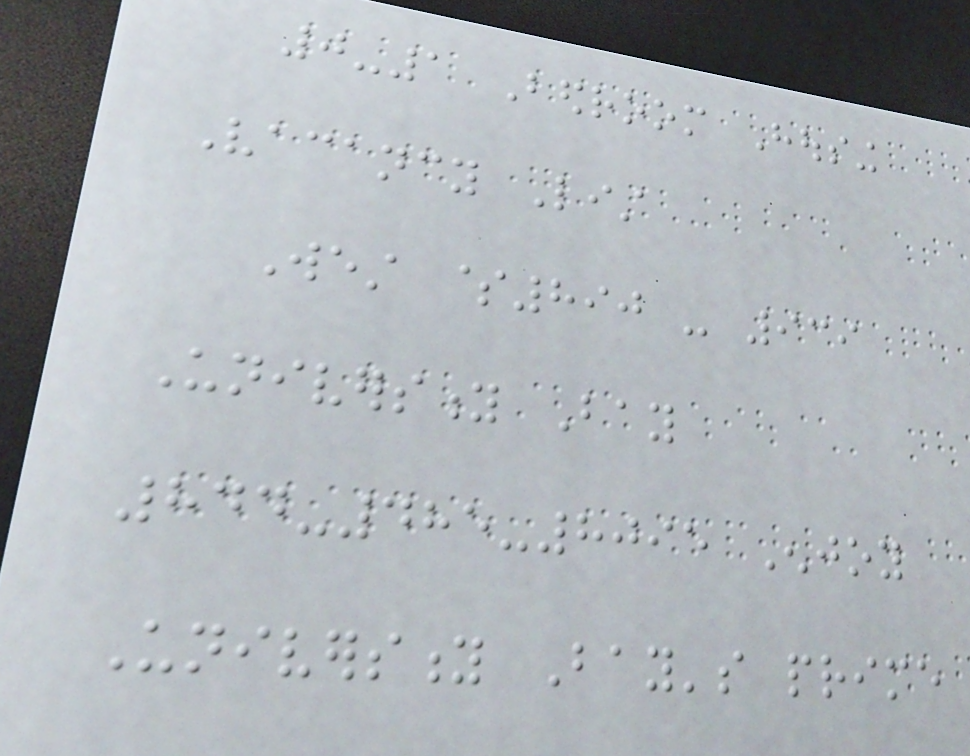0-1 Bedroom Housing
Vacancy List
West $890 - 939
University Bay
844-485-8095 Enjoy
University Bay's prime
